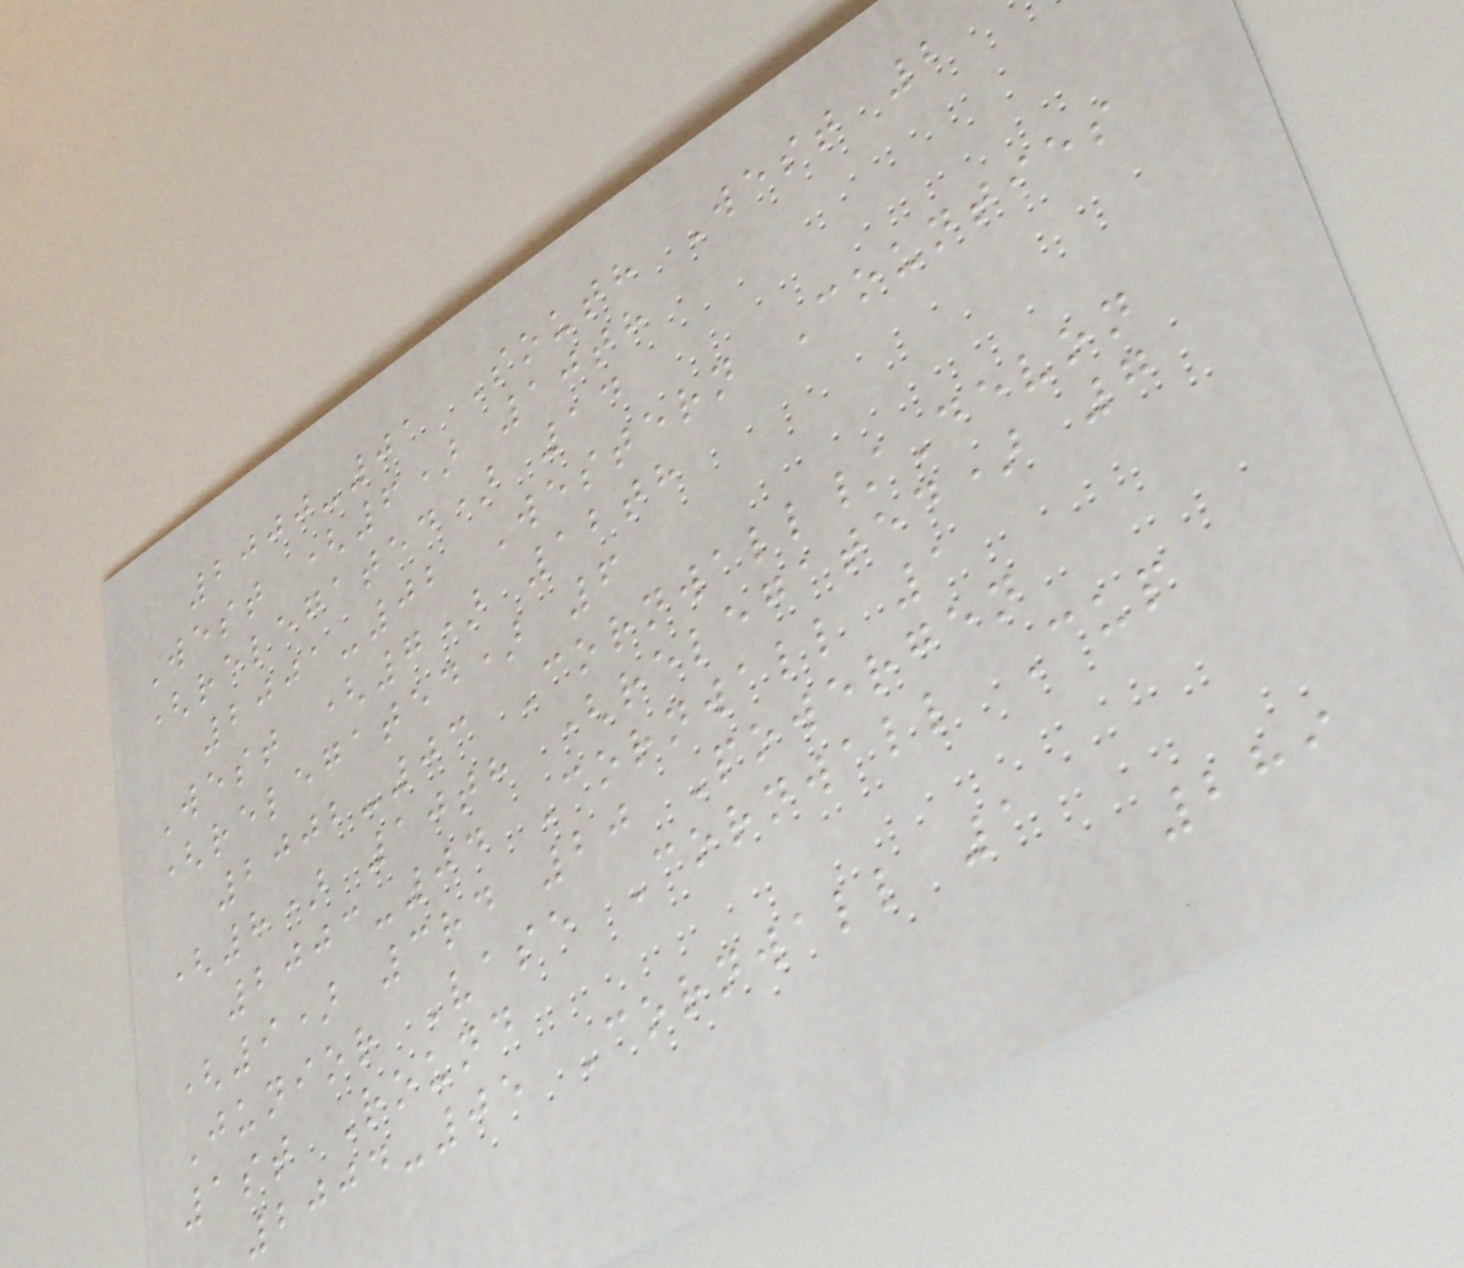2000-01 South West 2
West (6) 10th
(relegated) 14
2001-02 Western Counties
West (7) 12th
(relegated) 6
2002-03 Cornwall/Devon
(8) 10th (relegated) 7
2003-04 Cornwall 1
(9) 3rd 20 Powergen
Junior Vase Cornwall Cup
1st Round
2004-05 Cornwall 1
289
